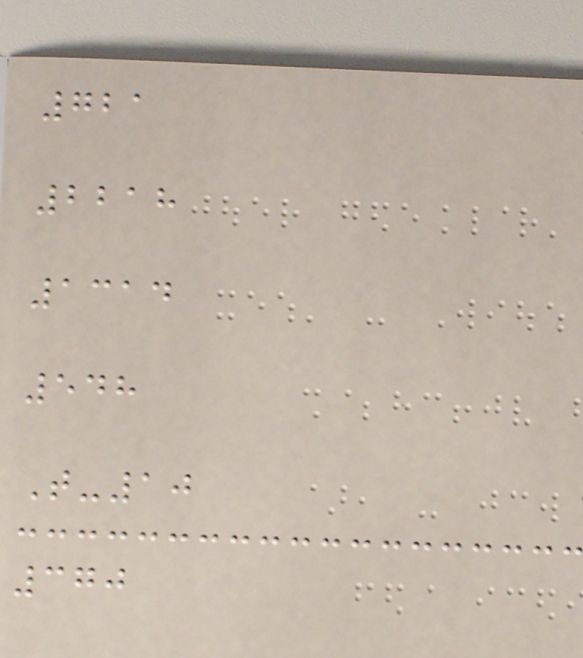721
2218
1314
548
T-10
370
